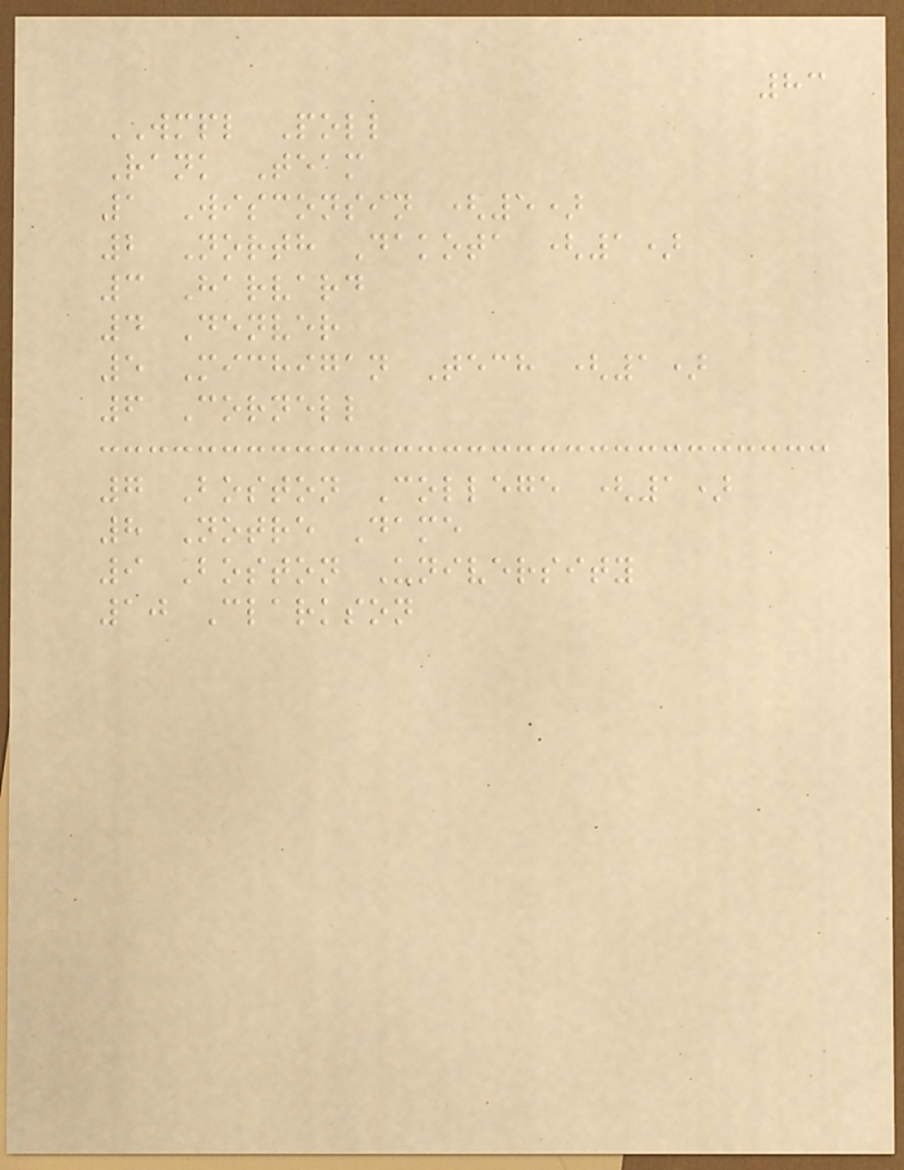83
WMPL Poll
Rank Team
1 Wisconsin (5)
2 North Dakota (1)
3 Harvard
4 Denver
5 Michigan Tech (1)
6 Cornell
7 Boston College (1)
8 Notre Dame
9 Boston University
10 Clarkson
